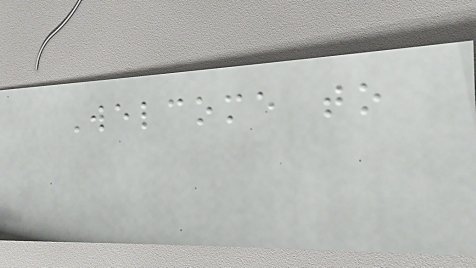Welcome to
